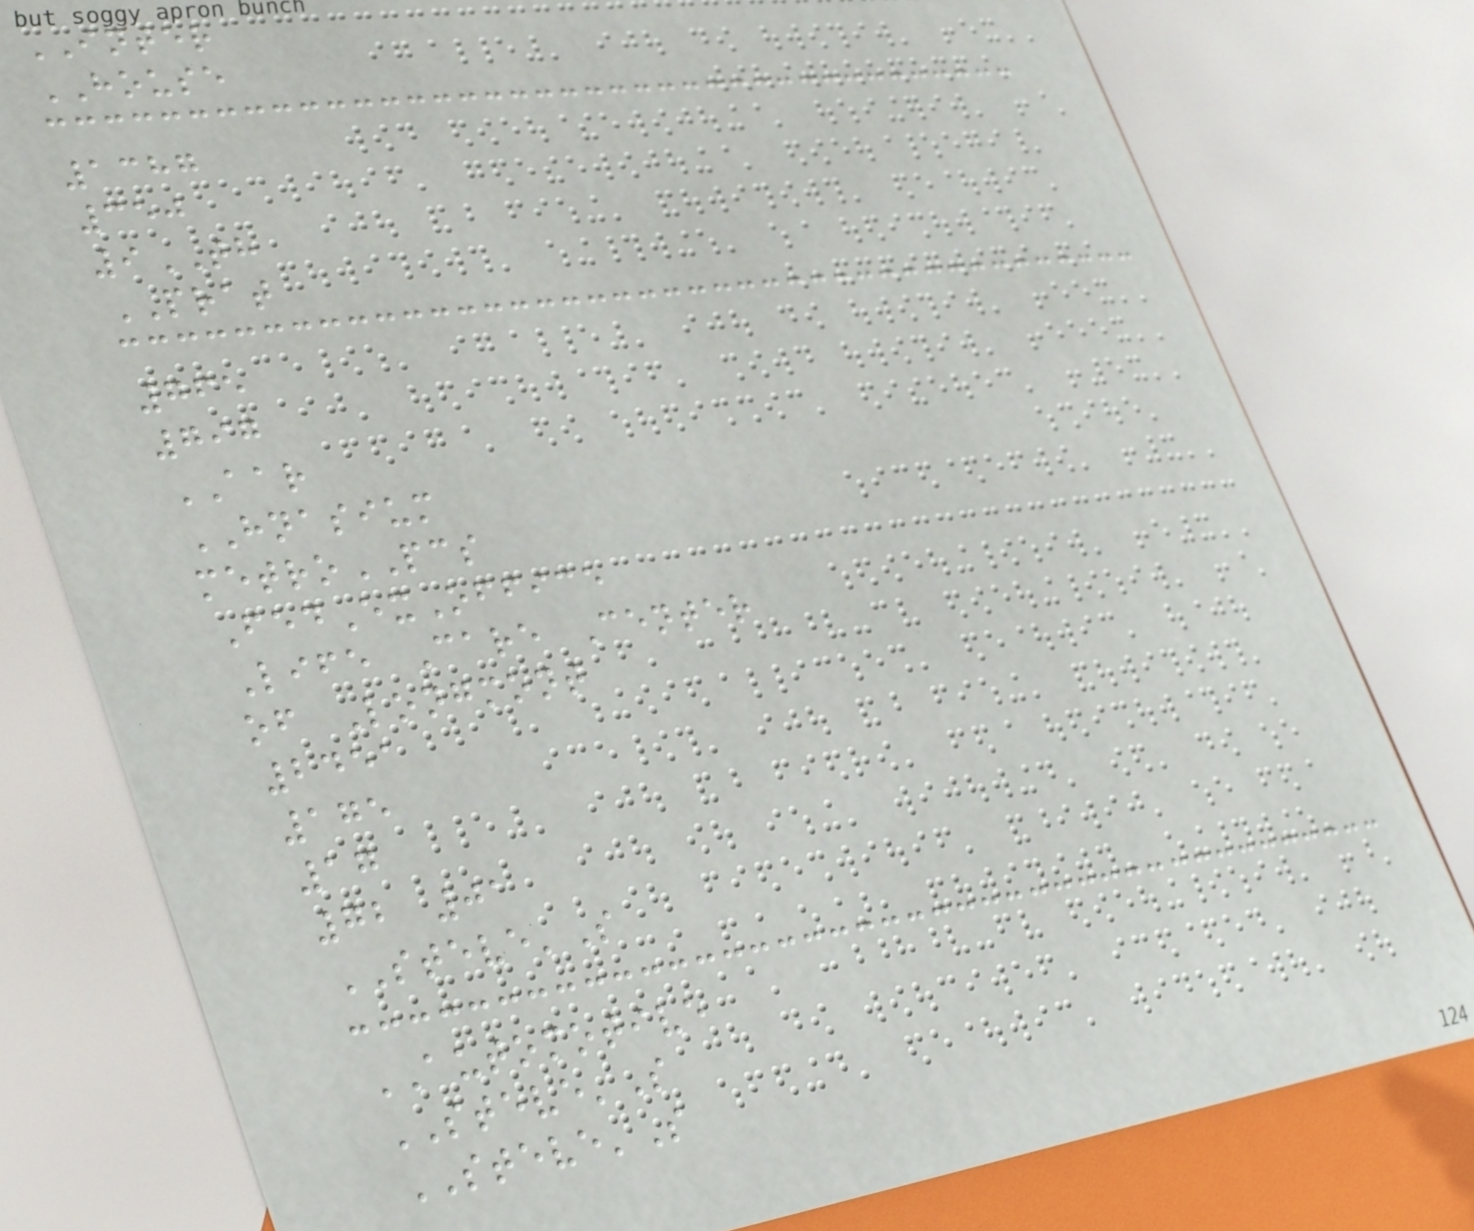INTER
HOUSE
1387
350
9TH
PRAT
765
797
AAR
HNASIUM
metroPCS
FedExOffice
Life Care Center
of Longmont
2451
175
17
72 01
STEVE'S
AUTOMOTIVE
STEVE'S
STEVE'S
